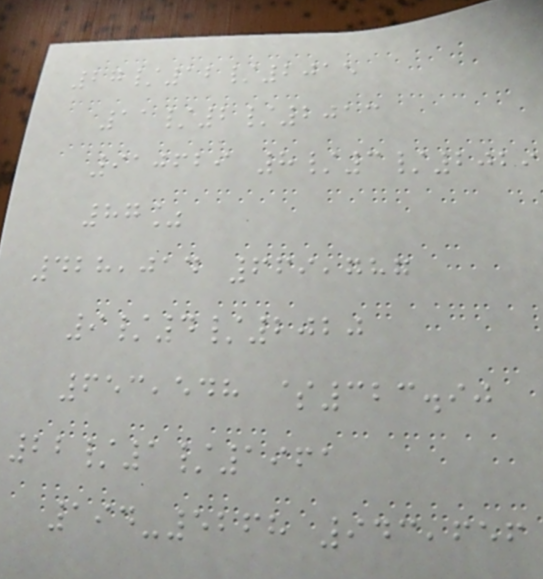27/12/2015
11/2/2013
910629 8/3/2029
87%
428,014 669,787
9/4/2020
653,548 $323.90
22/1/1961
194-5268 943,656
